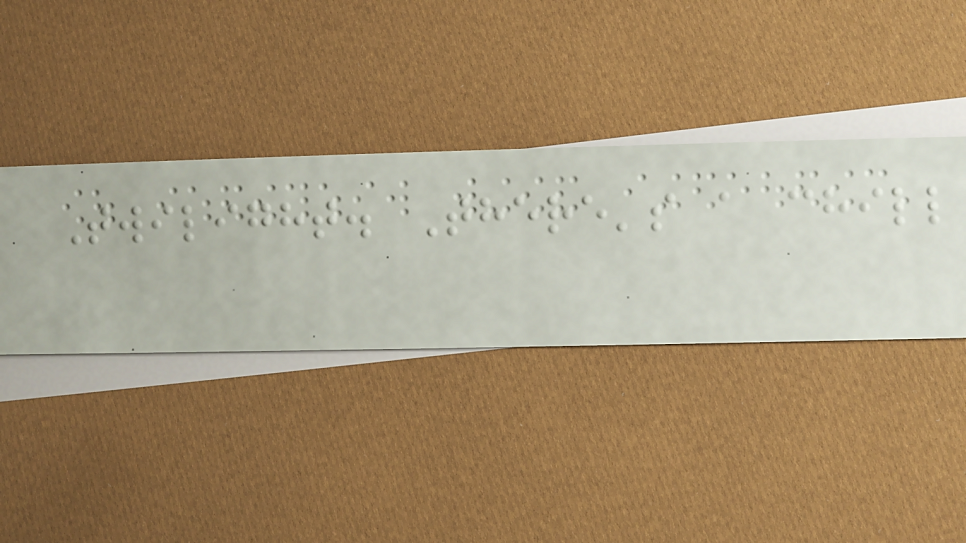Twilight. There's a chill
